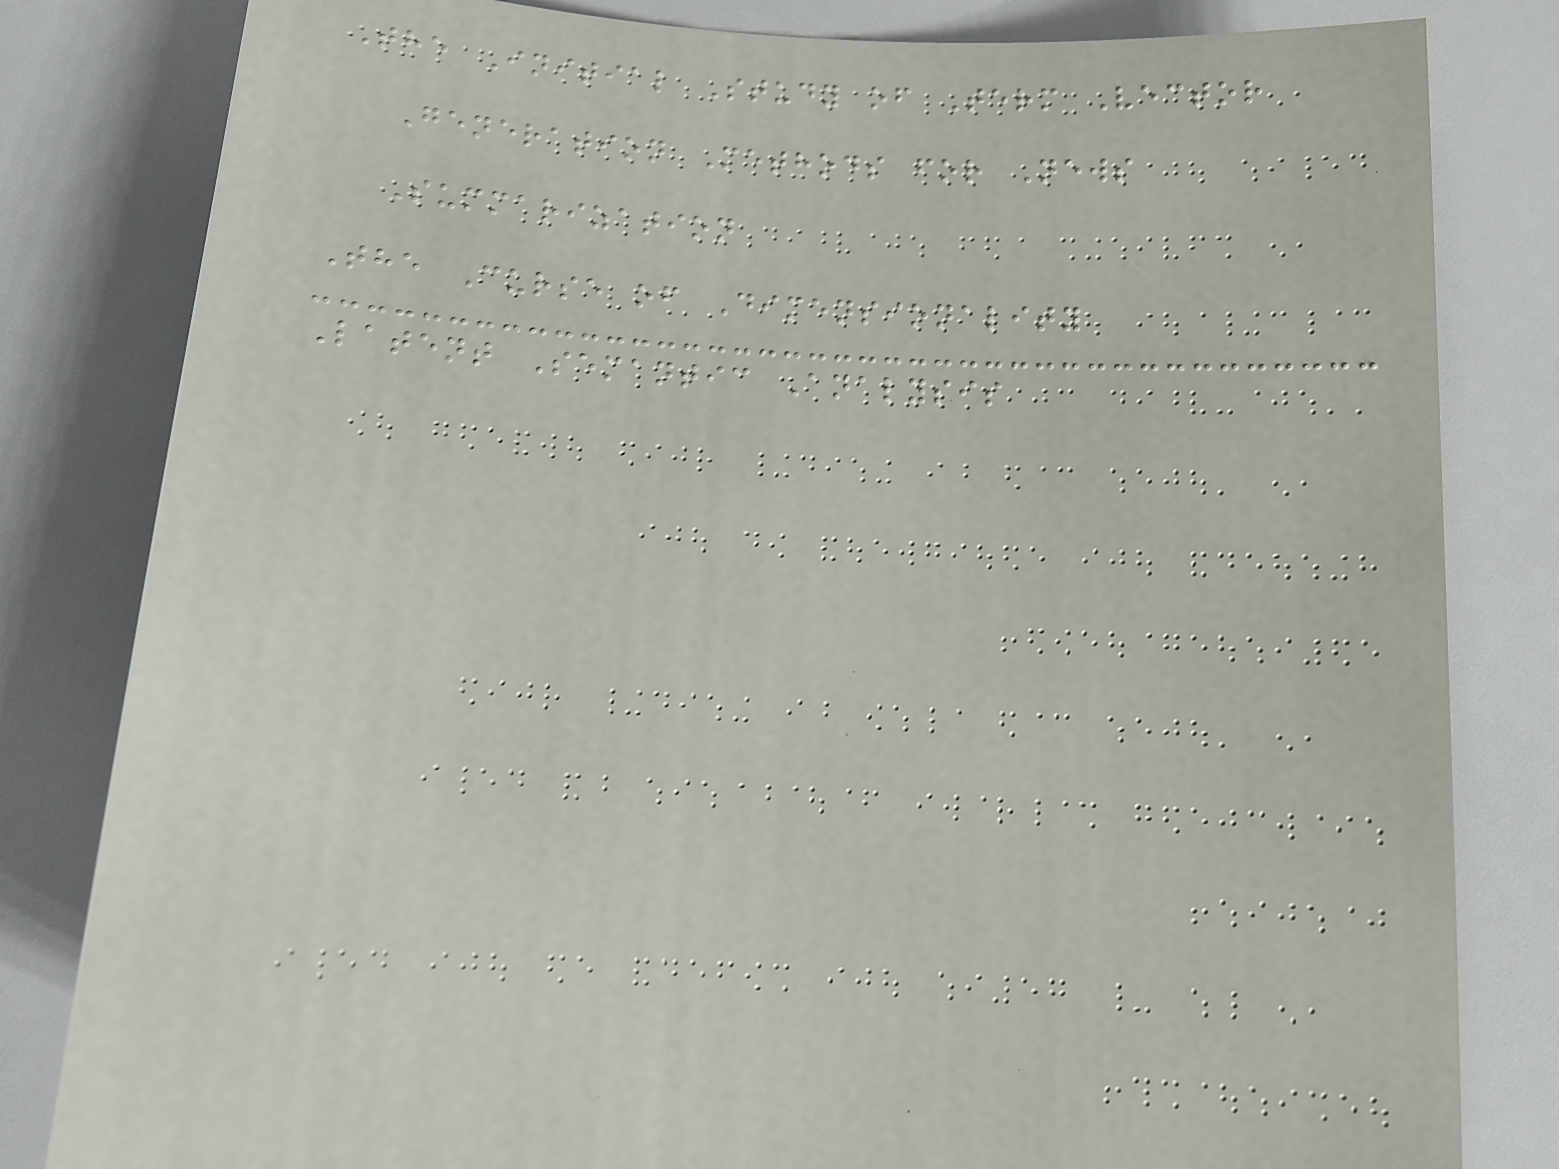The Initial Study of Term Vector
Generation Methods for News
Summarization
The Curse of Dimensionality
Latent Semantic Analysis
